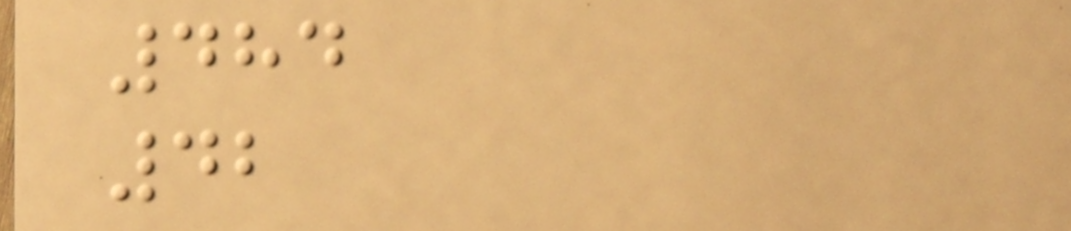484
42
